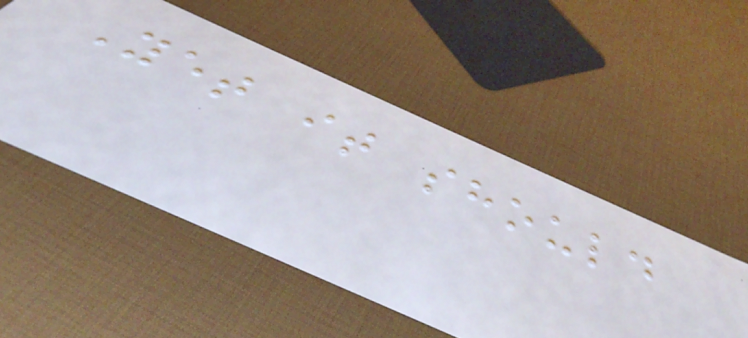Yet it should
